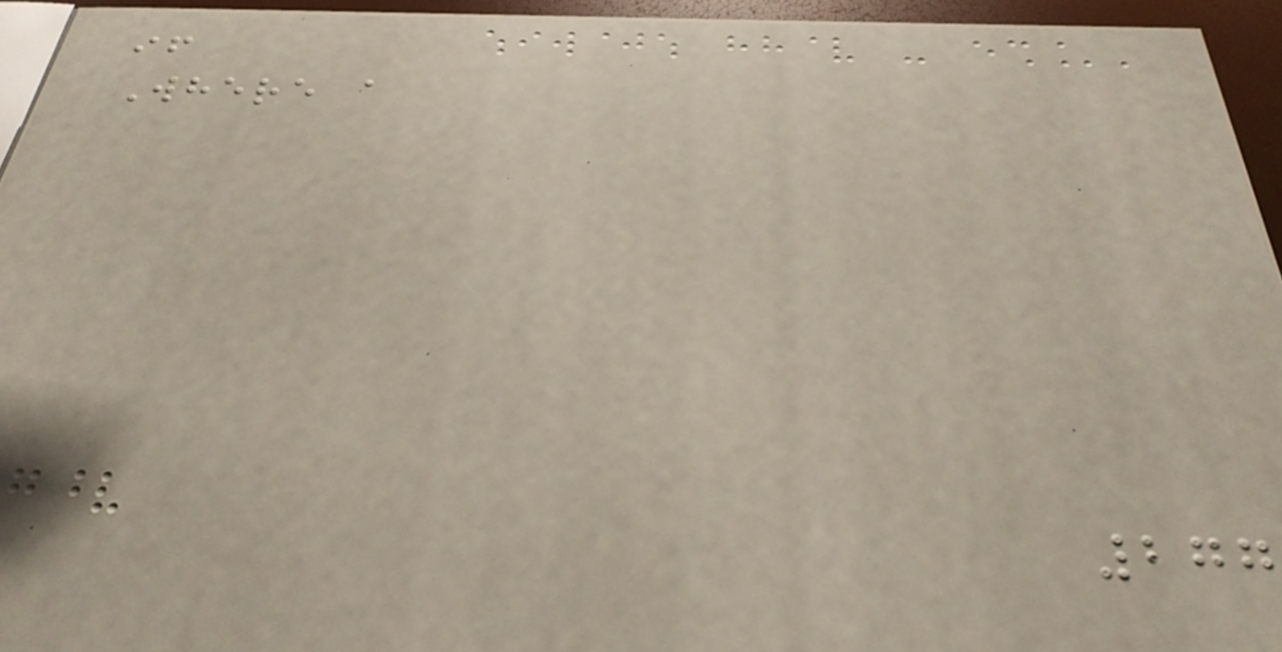if
Where a
277
